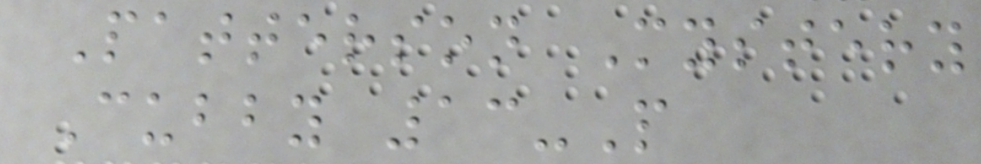Patterson Mystery
Cubby 13-P
